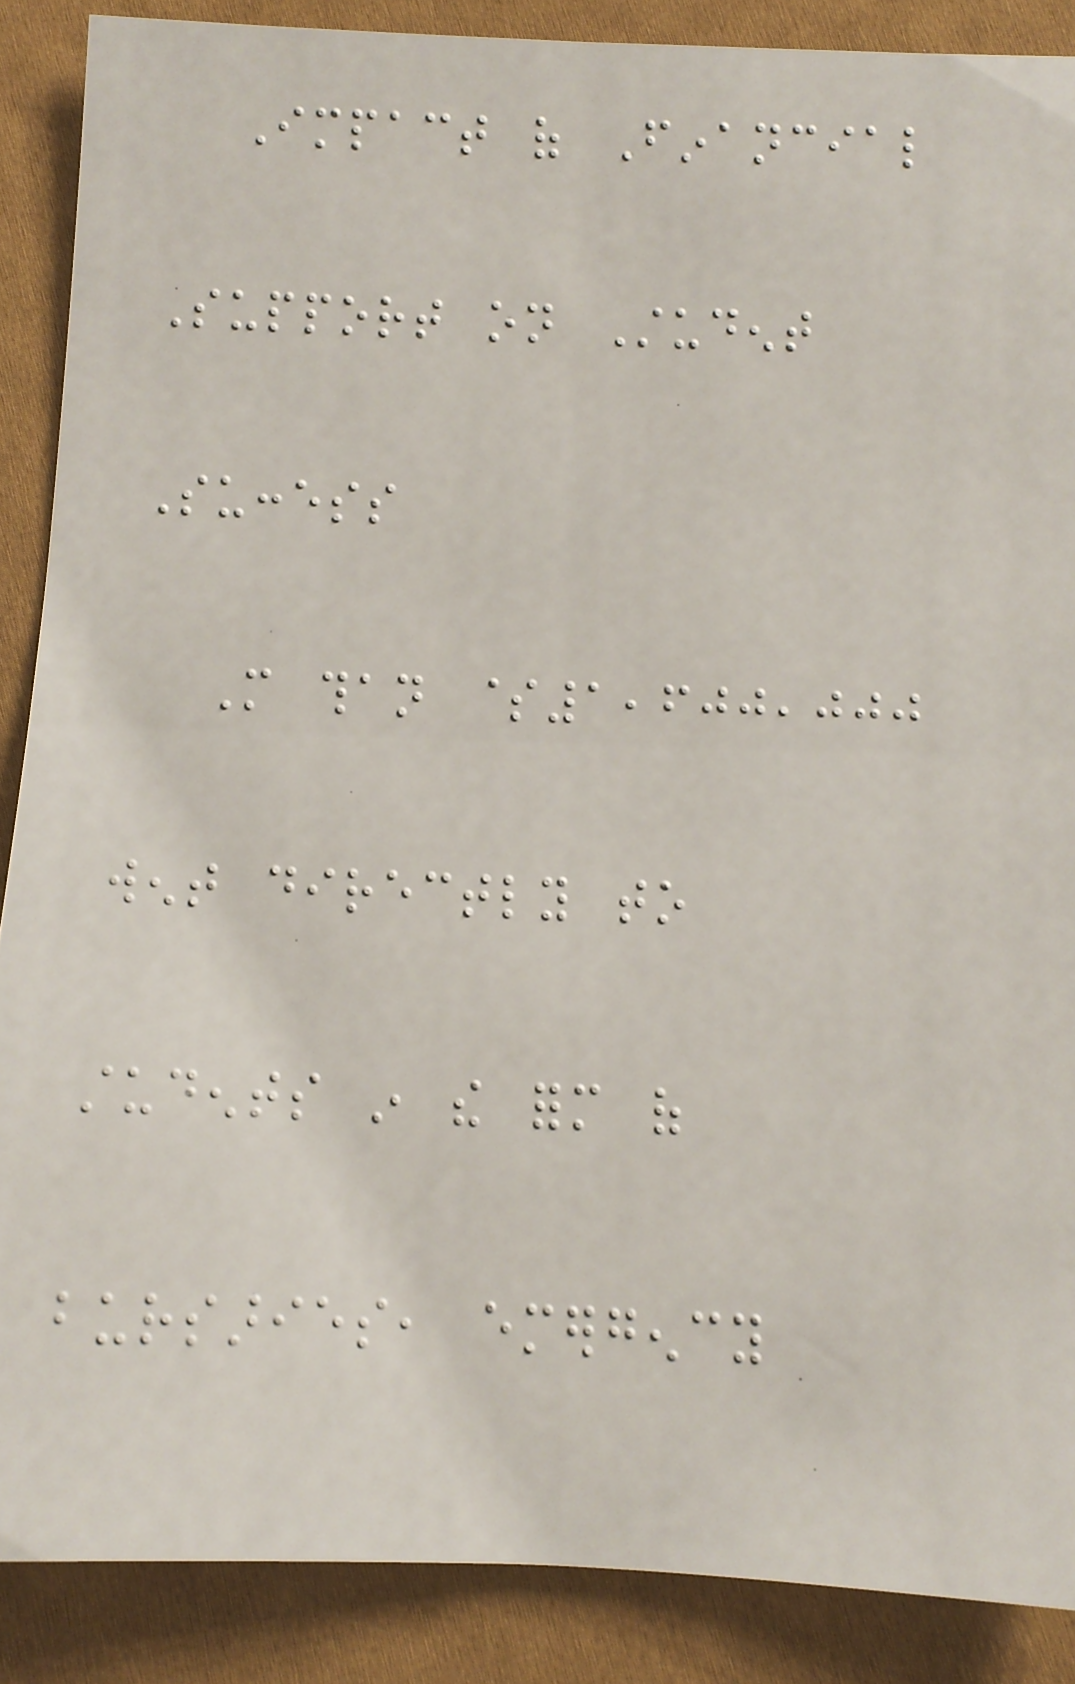Impact of Financial
Support on Student
Success
More than $1,600,000
went directly to
students in the form of
bursaries, emergency
